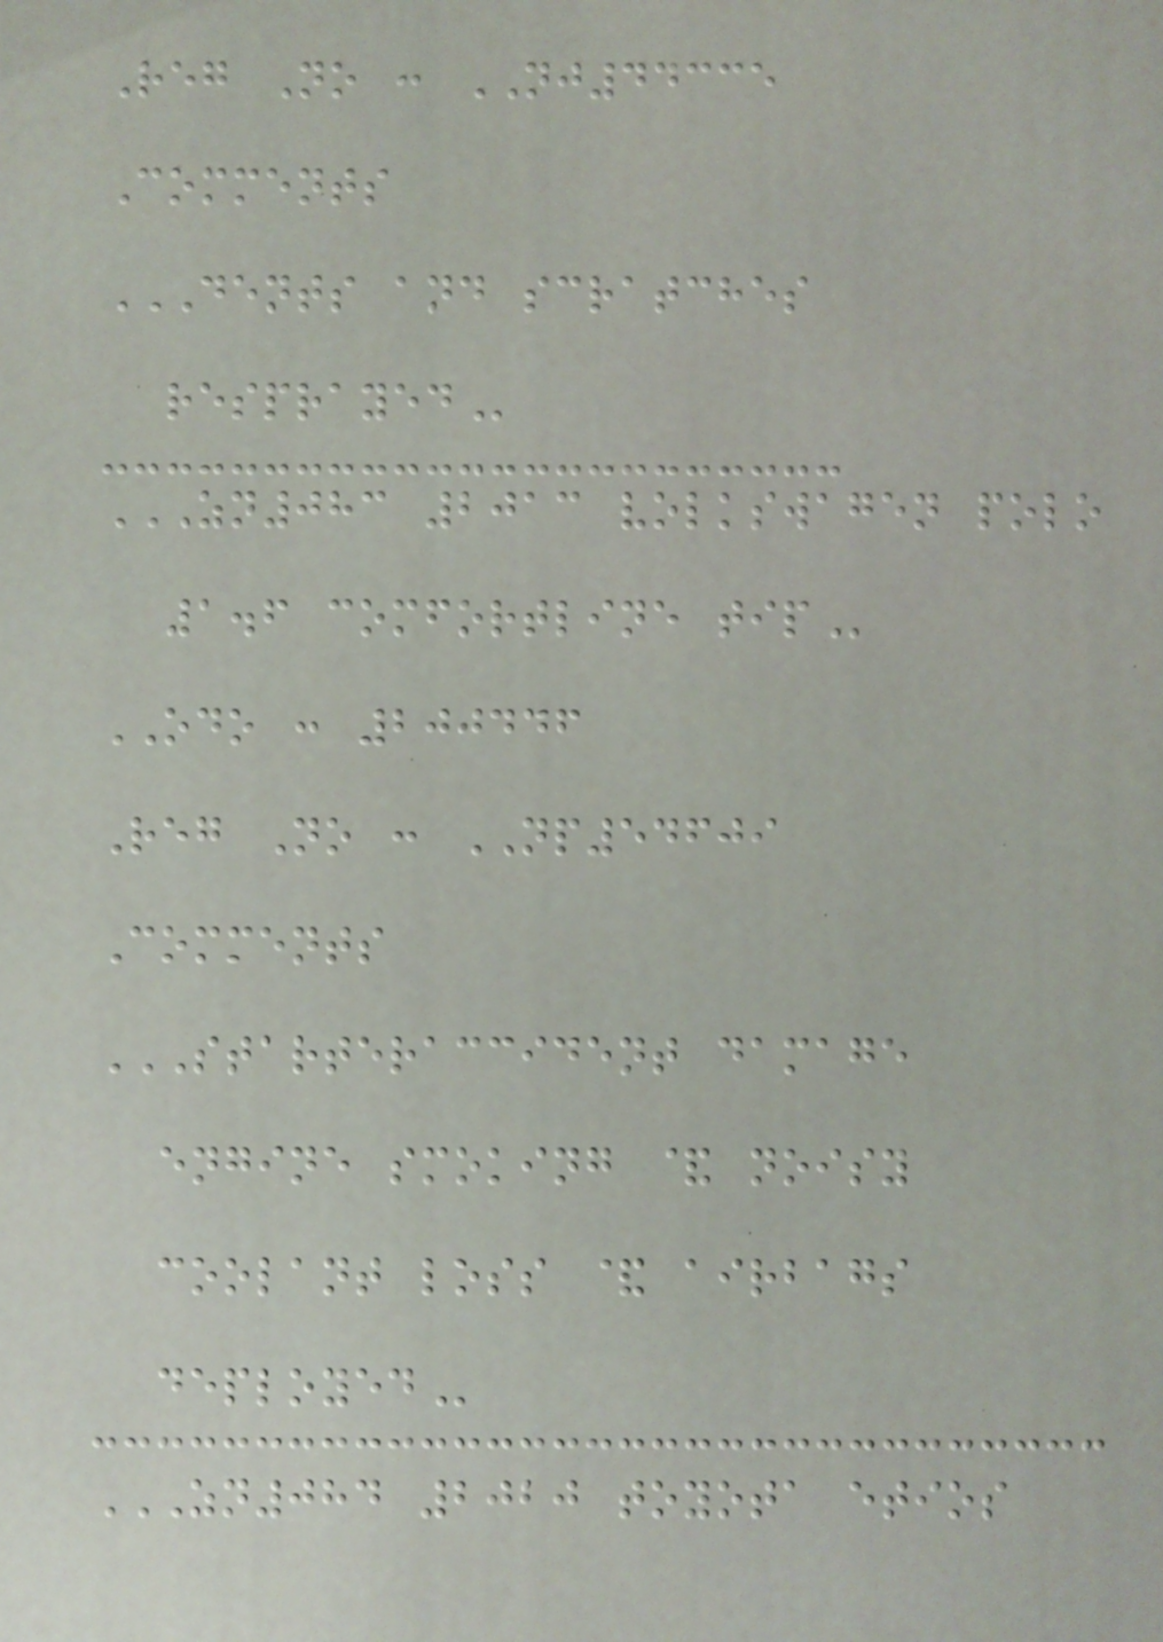Reg No : NJ44335
Comments
DENTS AND SCRATCHES
RESPRAYED
ZN083 2013 VOLKSWAGEN POLO
1.6 COMFORTLINE TIP
ODO : 200446
Reg No : NP54609
Comments
STARTERACCIDENT DAMAGE
ENGINE SMOKING & NOISY
COOLANT LOSS & AIRBAGS
DEPLOYED
ZN084 2020 TOYOTA ETIOS
